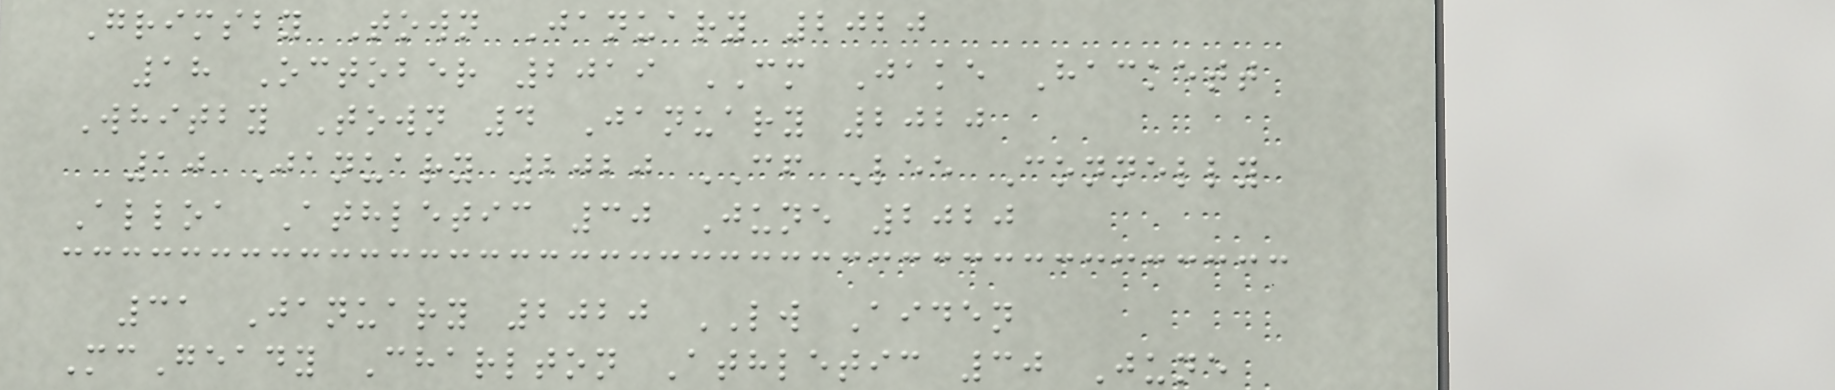Grimsby Town January 2020
18 October 2019 CM Jake Hackett
Whitby Town 4 January 2020
10 January 2020 CF Lee Connelly
Alloa Athletic 30 June 2020
31 January 2020 LW Aiden
McGeady Charlton Athletic 30 June
